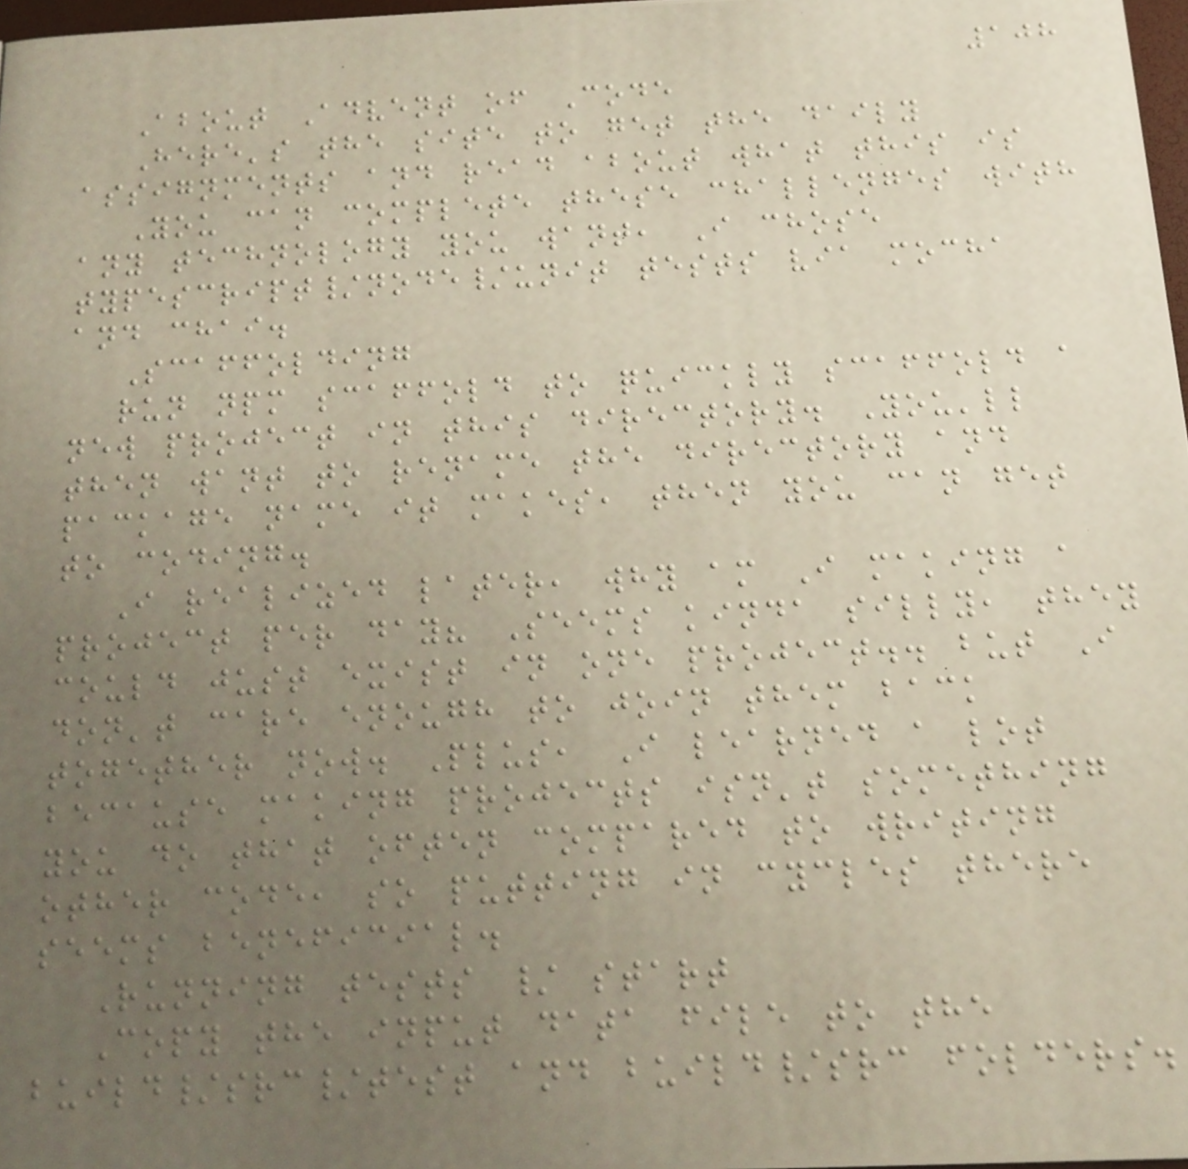108
About Advent of Code
Here's the site to get the daily
assignments and read about what this is
You can complete these challenges with
any technology you want, I chose
typescript/node/unit tests via mocha
and chai.
Scaffolding
run npm scaffold to quickly scaffold a
new project in this directory. You'll
then want to rename the directory and
package name it makes, then you can get
to coding.
I realized later, why am I making a
project per day? Seems kinda silly, they
could just exist in one project.. but I
don't care enough to join them back
together now. Plus, I learned a lot
because making projects isn't something
you do that often compared to writing
other code, so putting in cycles there
seems beneficial.
Running tests / start
Copy the input data file to the
build/src/test and build/src folders.
